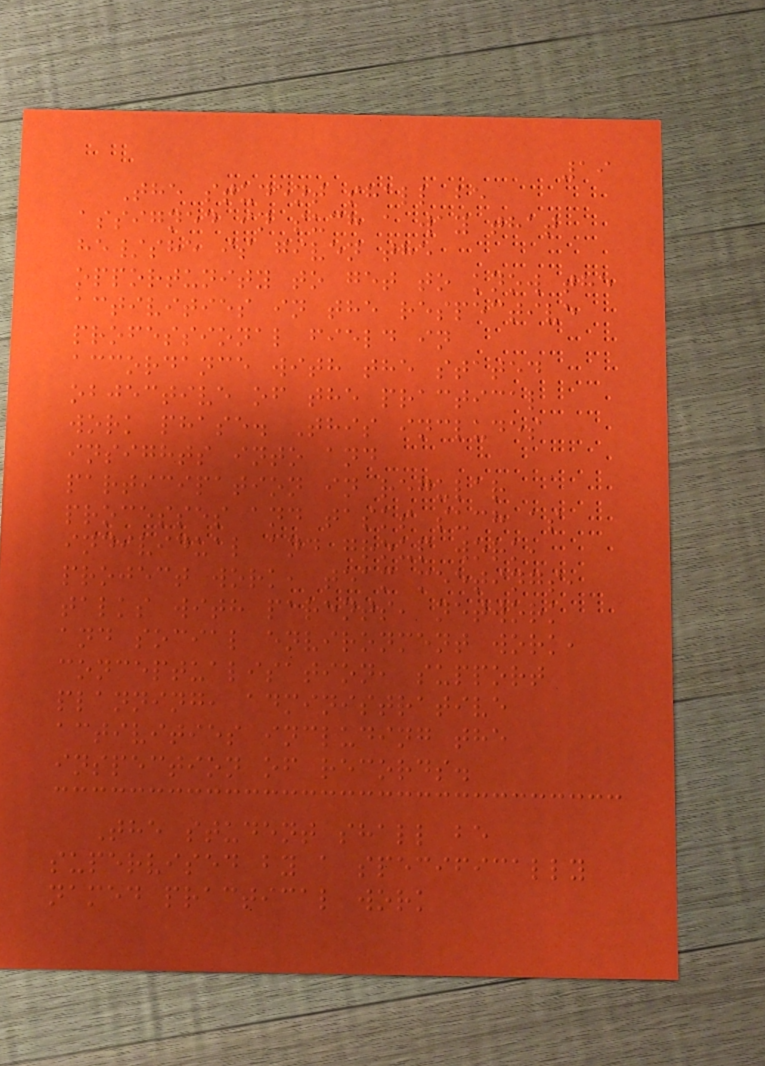19
The student shall be
assigned in such a way that
he/she is given the
opportunity to get to know the
activities in the respective
professional field in
accordance with the stated
objective of the practical
work phase. This includes
insights into and
participation in regular
processes and tasks such as
individual and group work,
project work, team meetings,
talks with parents, network
and social environment work,
conceptualisation, support
planning, administrative
activities including the
inspection of records.
The student shall be
supervised by a specifically
named practical work
